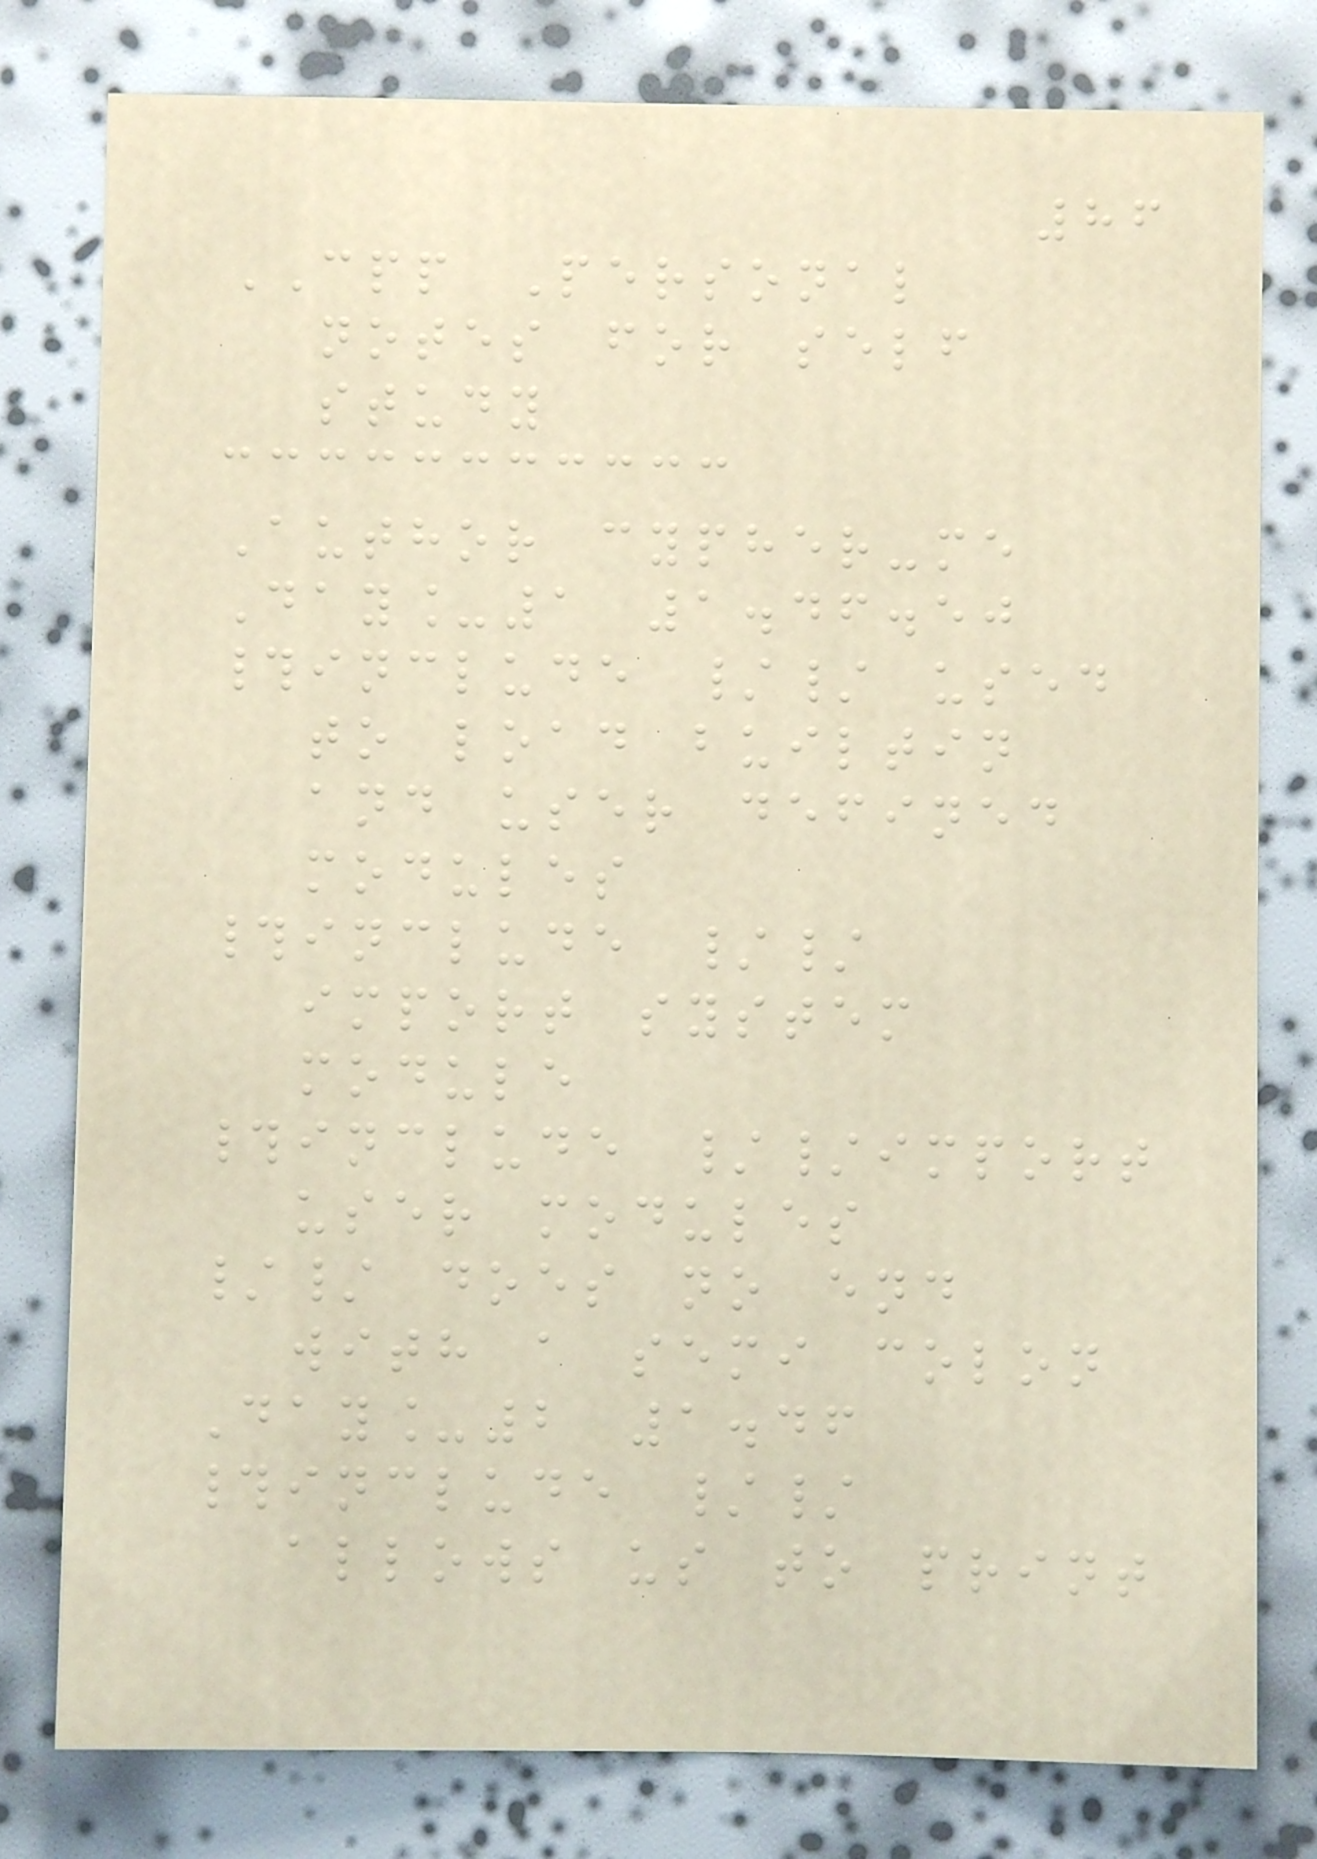86
CPP Personal
notes for self
study
Author cypher-me
Day_1 1.46.50
#include // used
to load builtin
and user defined
modules
#include //
import system
module
#include //import
user modules
// does no end
with a semi colon
Day_2 1.46
#include //
allows us to print
